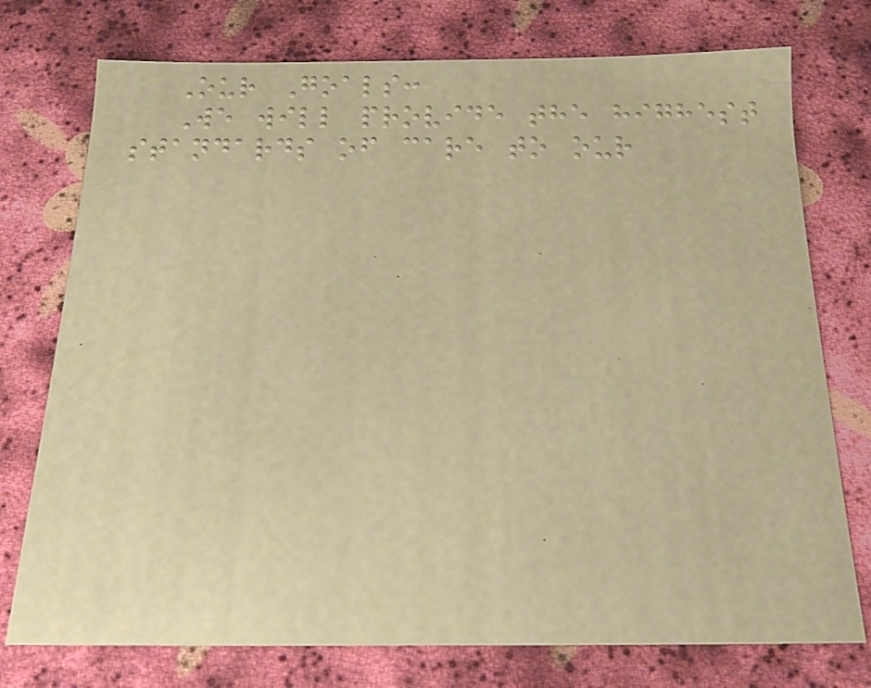Our Goals:
We will provide the highest
standards of care to our
